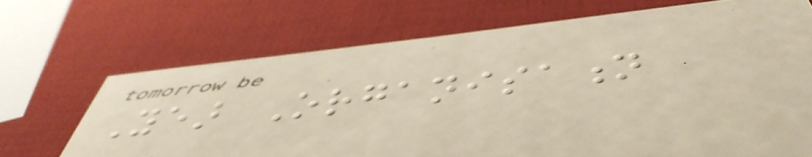Year Organisation
